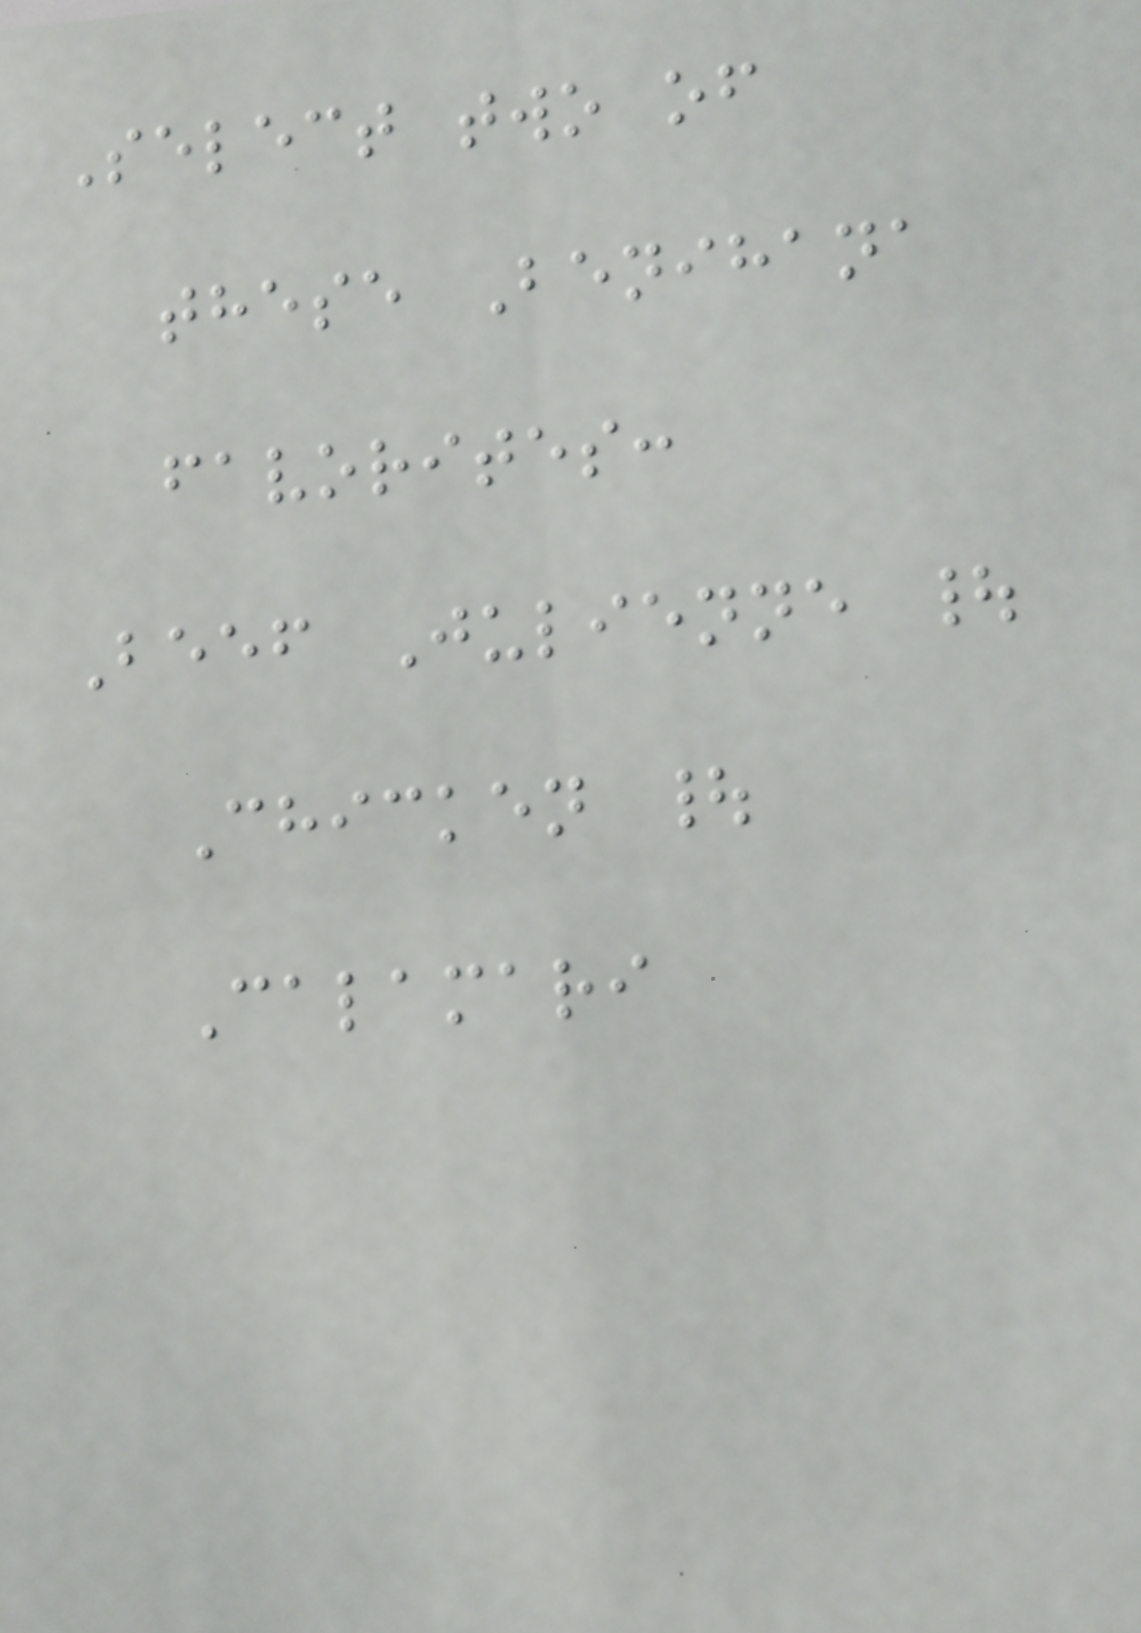Select two of
these Benihana
favorites:
Beef Julienne |
Chicken |
Calamari
